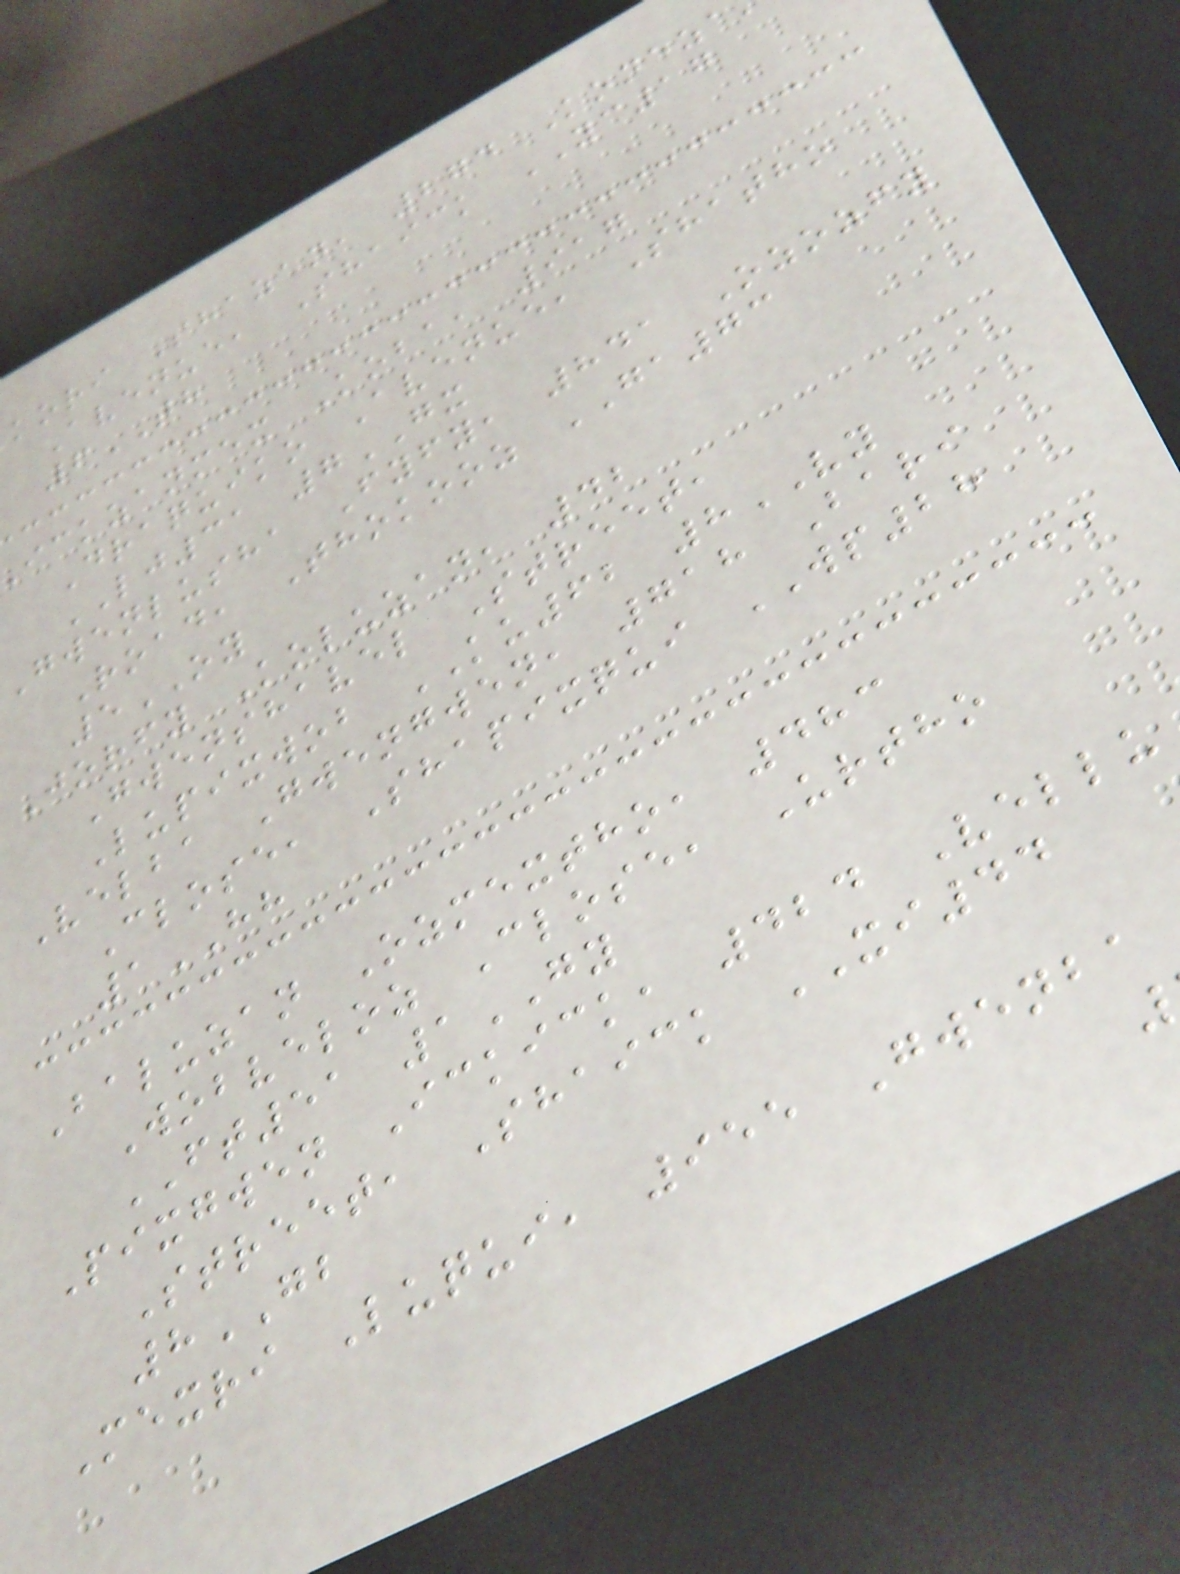kori Shazan, 274 Koneza
Avenue, Shaick YC17
6TH
ickzanmex Koba, 917
Draquiko Avenue, Shatho
LJ31 7GX
Gwenlusha Fyfy, 841 Ozozfy
Road, Thokooz GA73
5OY
Jorfy Koluzan, 42
Gwenshavel Street,
Lupixwob KU62 8VY
Velba Gwengwen, 718 Bari
Close, Shapixqui WP28
1HH
Baluzan Ozmextho, 483
Wobveloz Close, Urtho
FT51 1GY
Pixgwen Ickick, 424 Vellu
Street, Shaick XI44
8GB
Mexri Luqui, 955 Gwenba
